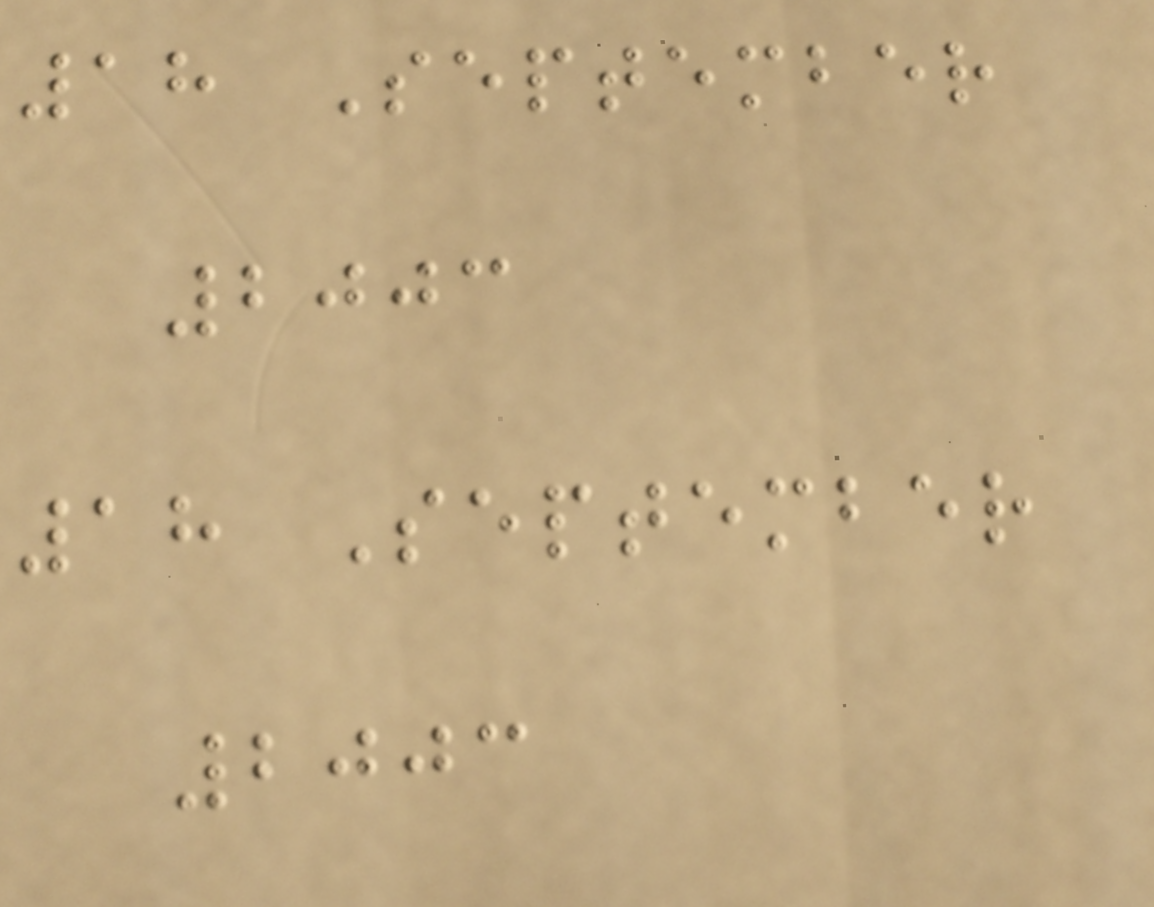18 September
2003
18 September
2003
